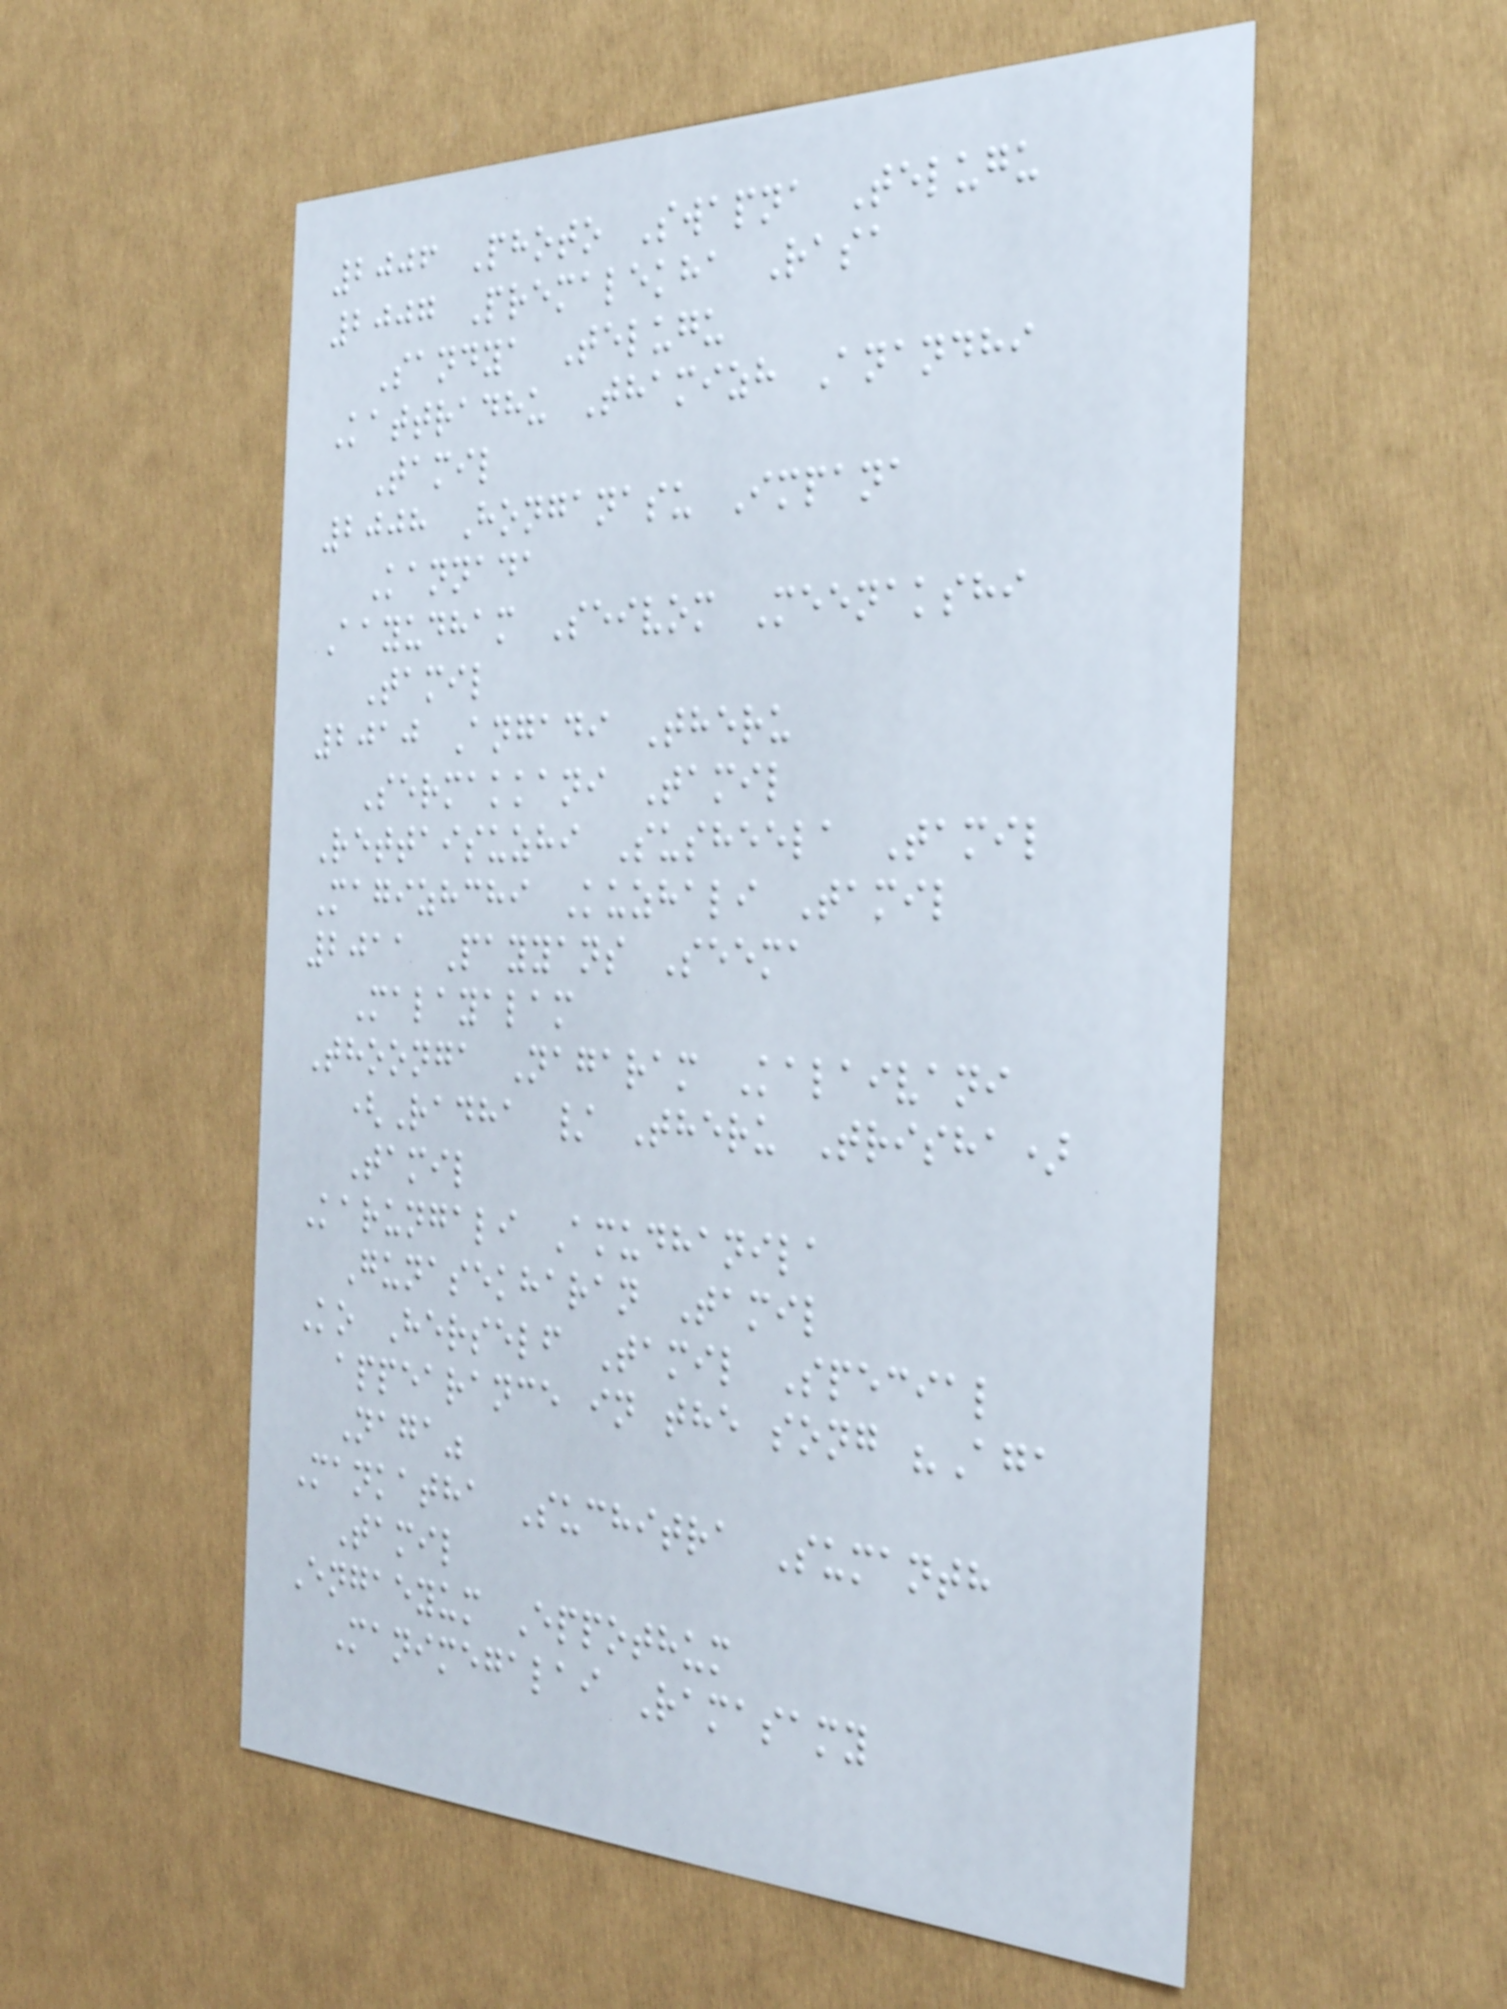2006 Photo Swapna Telugu
2007 Premalekha Rasa
Sandya Telugu
Kattradhu Thamizh Anandhi
Tamil
2008 Honganasu Impana
Kannada
Aayudham Seivom Meenakshi
Tamil
2010 Angadi Theru
Sermakkani Tamil
Rettaisuzhi Susheela Tamil
Magizhchi Kuzhali Tamil
2011 Payyans Seema
Malayalam
Thoonga Nagaram Kalaivani
(Radha / Theru Trisha)
Tamil
Karungali Amudhanila
Gunasekharan Tamil
Ko Herself Tamil Special
appearance in the song "Aga
Naga"
Mankatha Suchitra Sumanth
Tamil
Engaeyum Eppothum
Manimegalai Ramasamy
